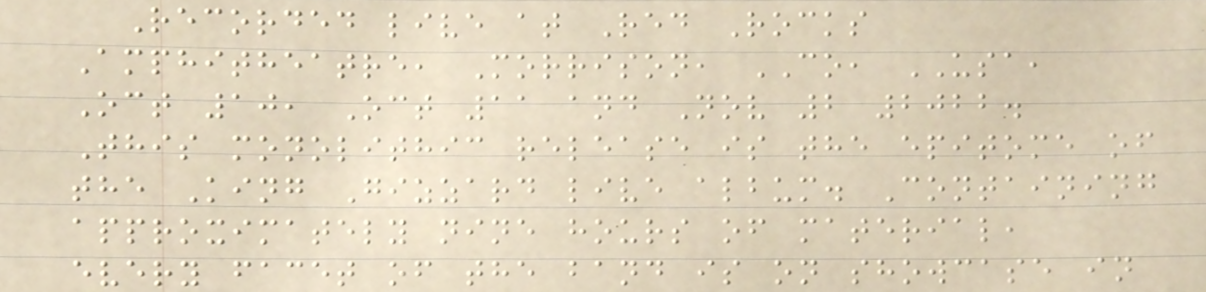Recorded live at Red Rocks
Amphitheatre, Morrison, CO, USA,
Oct 10, Oct 11 and Nov 2 2022.
This monolithic release is the epitome of
the King Gizzard live album. Containing
approximately nine hours of material,
every facet of the band is on showcase in
